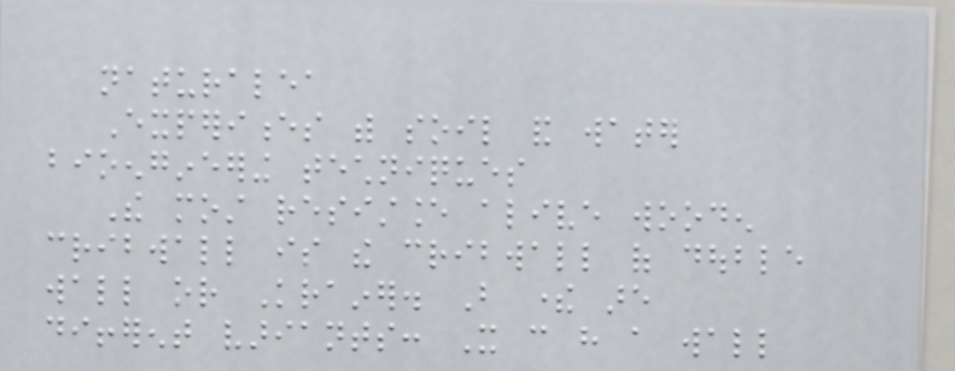naturalea
Experiences with soil and water
bioengineering techniques
The most resistance alive wooden
cribwall is the cribwall of double
wall or Krainer. But there are
different variants: It can have a wall
